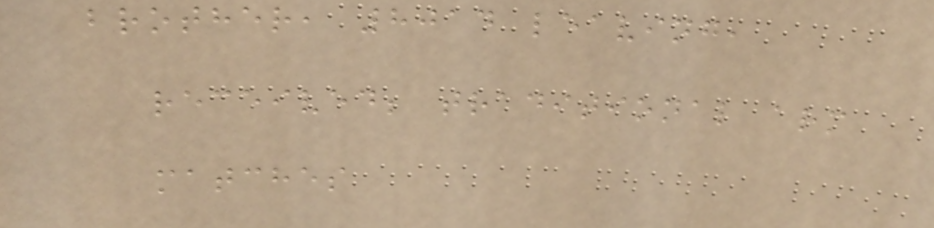brother, 8014 leaving,
received; traditional arm
matches
